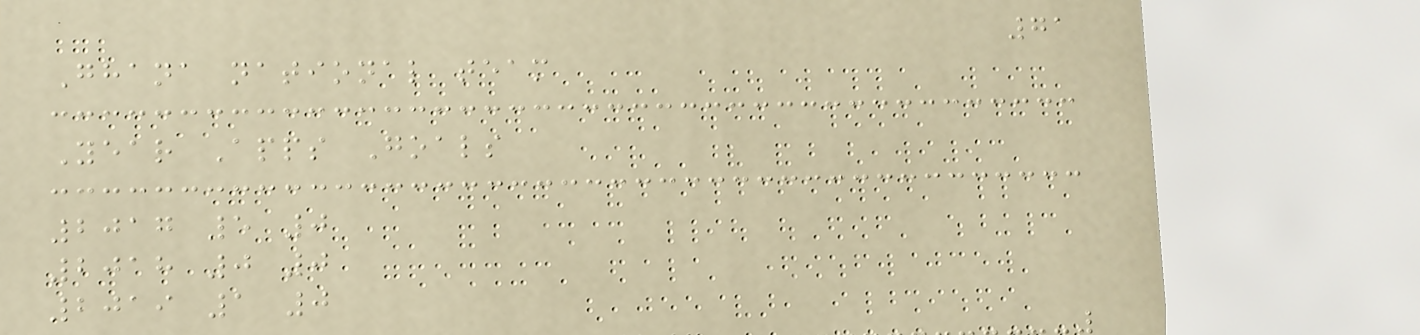71
Ghana national team
Year Apps Goals
2017 5 0
2018 0 0
2019 1 0
